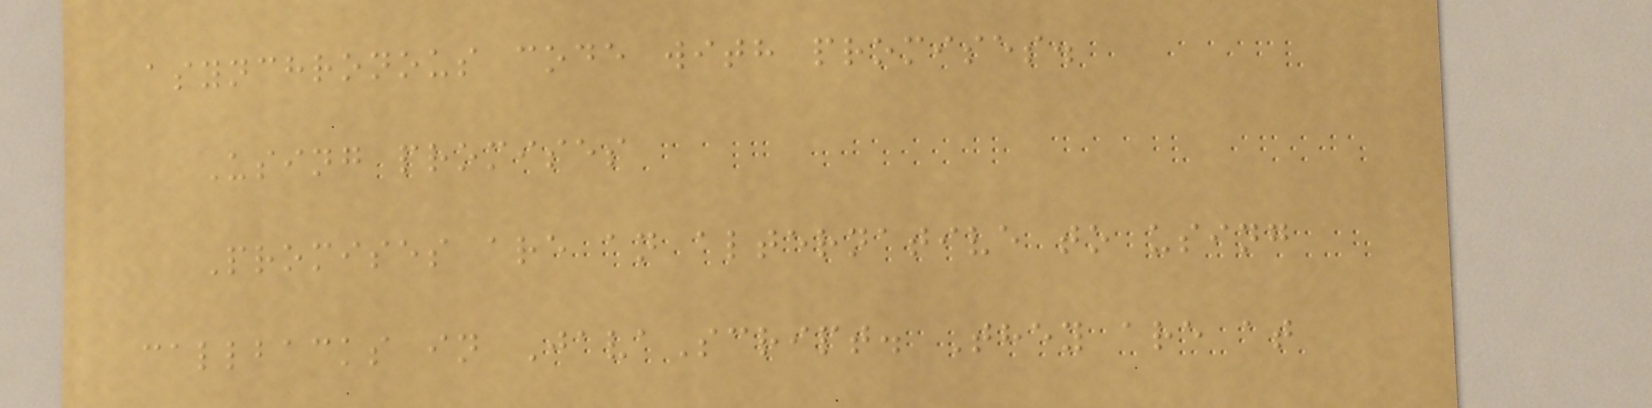asynchronous code with promises.
Using promises
Promises are an alternative to using
callbacks in JavaScript. They are at
